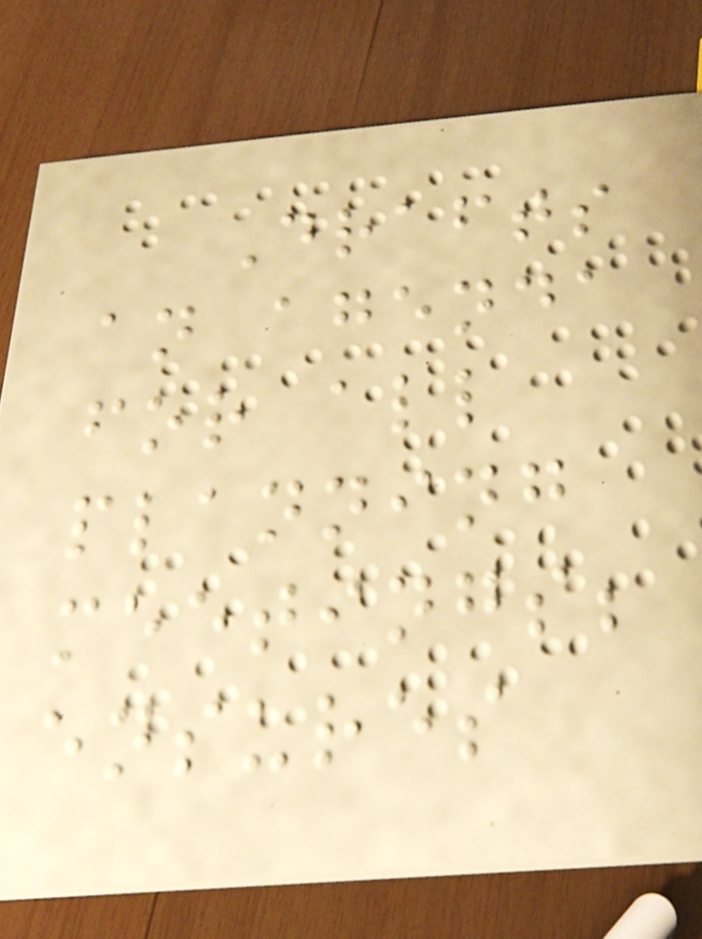Drafts
an agenda
for all
planning
meetings;
ensures
